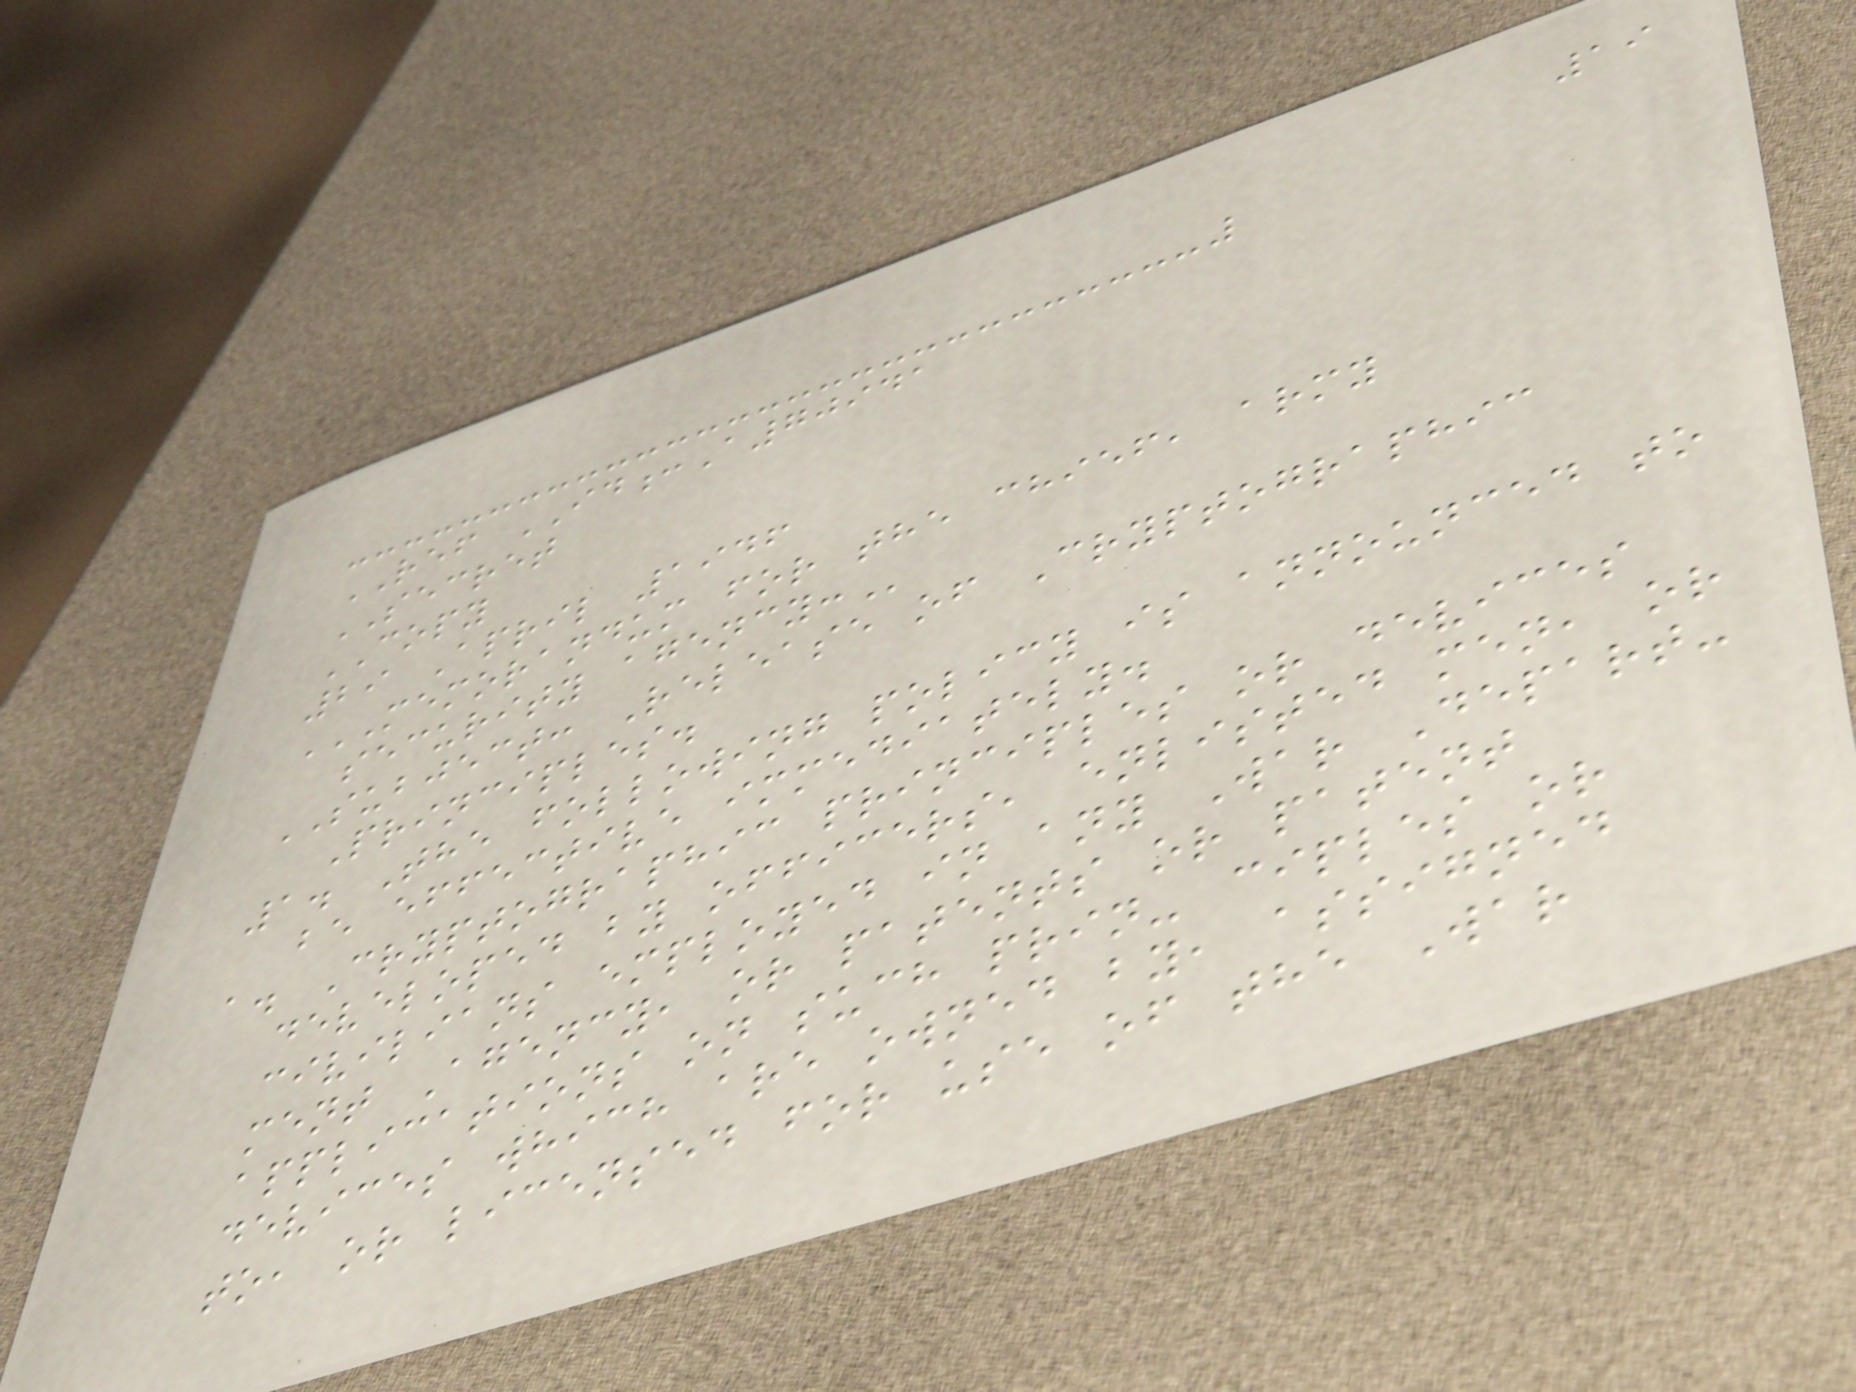19
REF ID:A70941
SECRET
COPY
29 April 1946
MEMORANDUM FOR THE CHIEF, ARMY
SECURITY AGENCY:
SUBJECT: Release of Cryptographic
Principles.
1. The following policy is announced to
be effective immediately.
a. Cryptographic principles or devices
developed by officers, enlisted men, or
civilians employed in any War Depart-
ment Agency, or patents or patent
applications on such prin- ciples or
devices which are owned by, assigned
to, or licensed for use of the War
